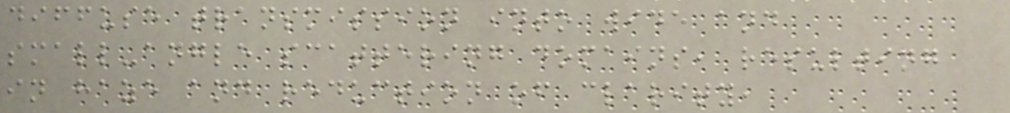diffuse transmission into wide and
small-angle scattering domains, resulting
in haze and reduction of clarity,
